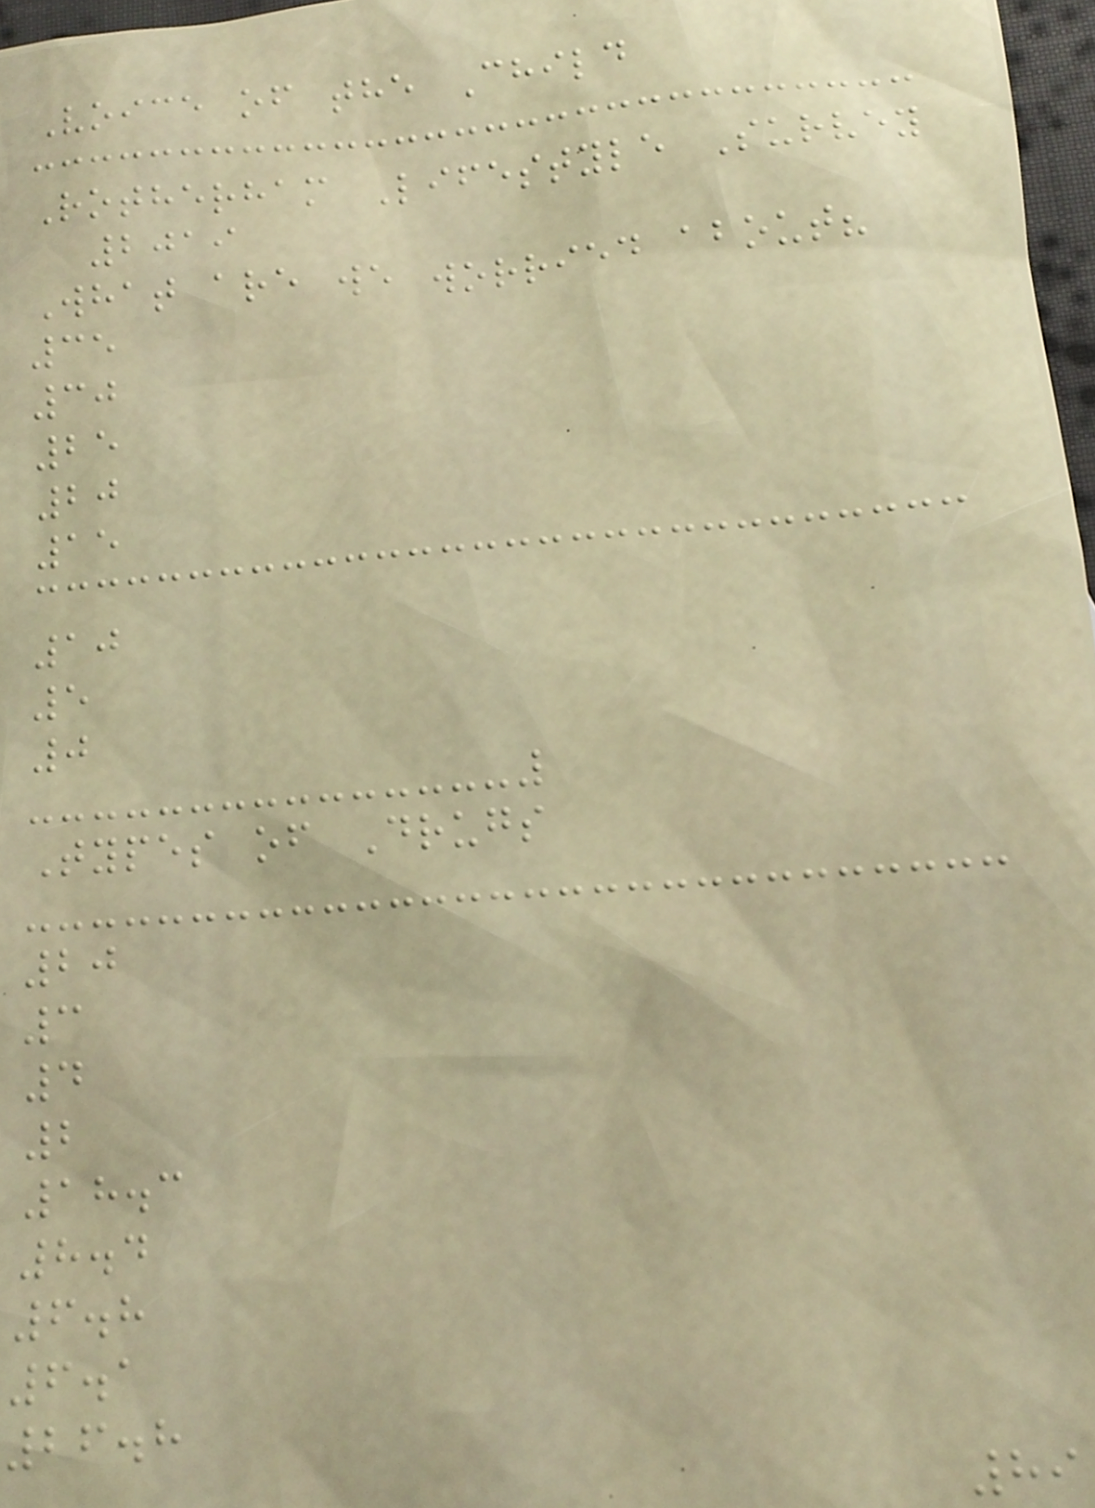Voice of the Child
Rotherham Lifestyle Survey
2019
What are we worried about?
35
30
25
20
15
10
5
0
Types of Drugs
20
3
4
2
18.3
8.4
6.8
6.1
26.8
89
